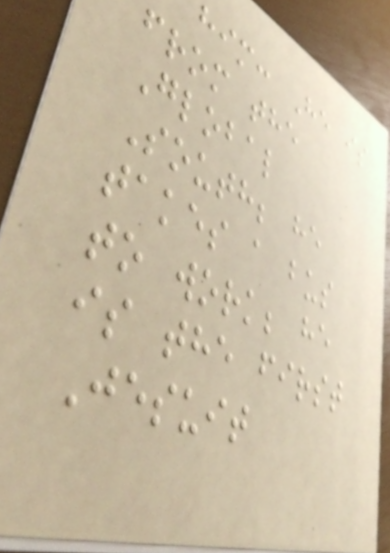him: He is
from the
Global
South; he
takes a bus
to work; he
is the first
Jesuit
